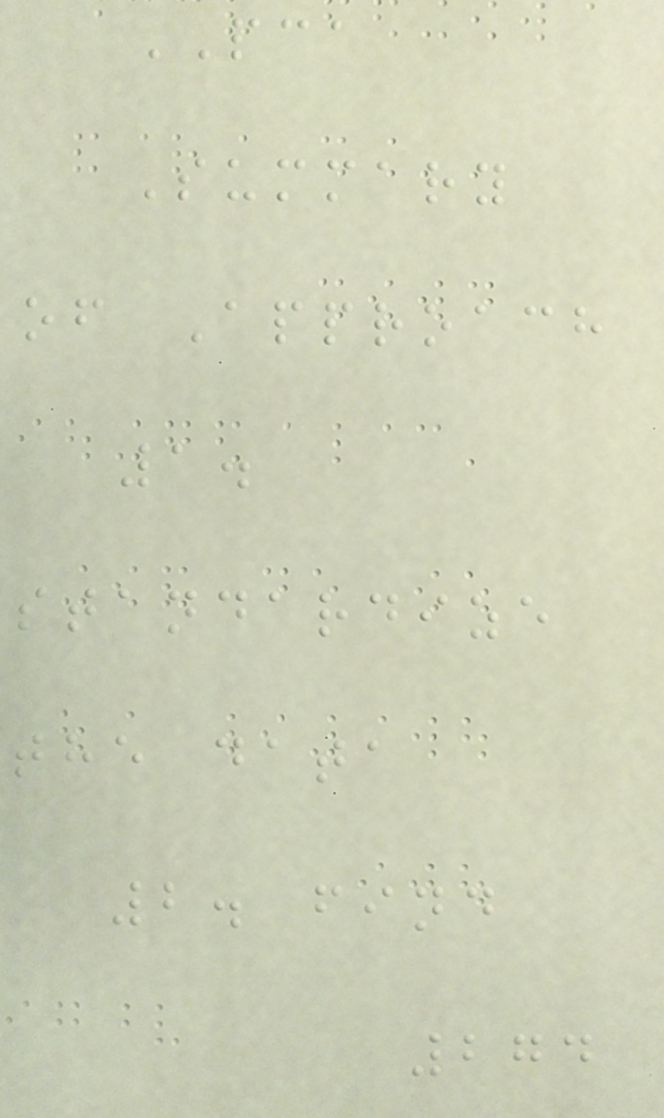PCA
Summary
of Approach
1.
standardize
the data
2. find
274
